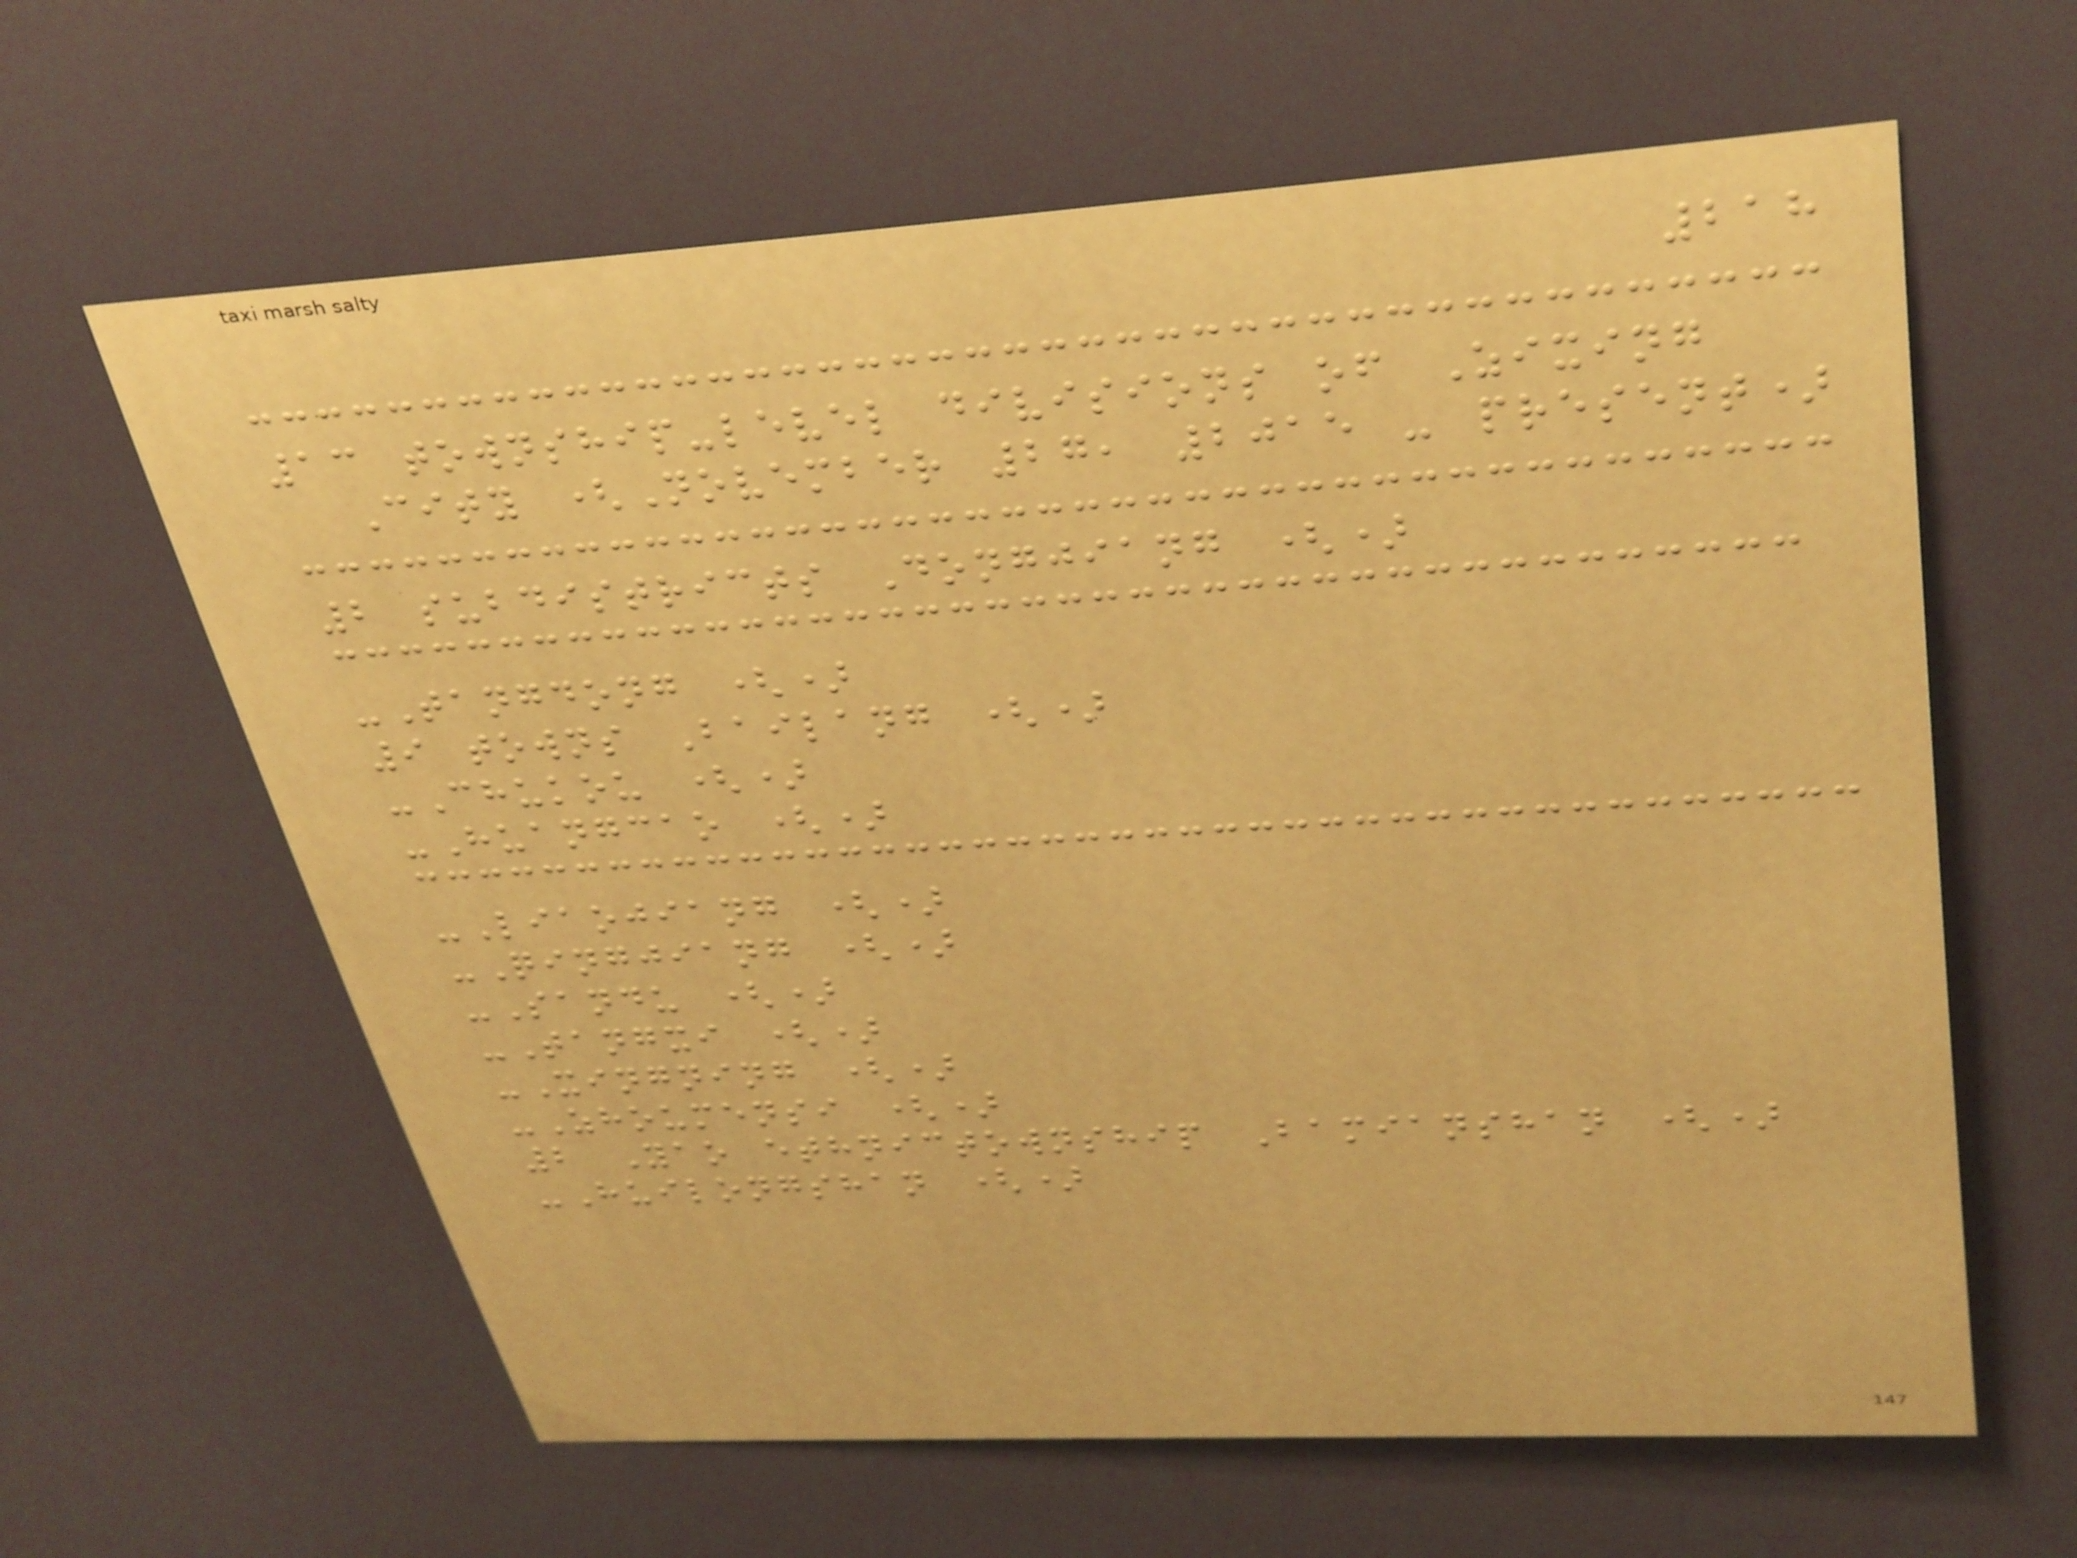218
13 township-level divisions of Zixing
City (November 27, 2015 - present)
2 subdistricts Dongjiang ()
-Tangdong ()
9 towns Bailang ()
-Chukou ()
-Huangcao ()
-Liaojiang ()
-Qingjiang ()
-Sandu ()
-Tangxi ()
-Xingning ()
-Zhoumensi ()
2 Yao ethnictownship Bamianshan ()
-Huilongshan ()
